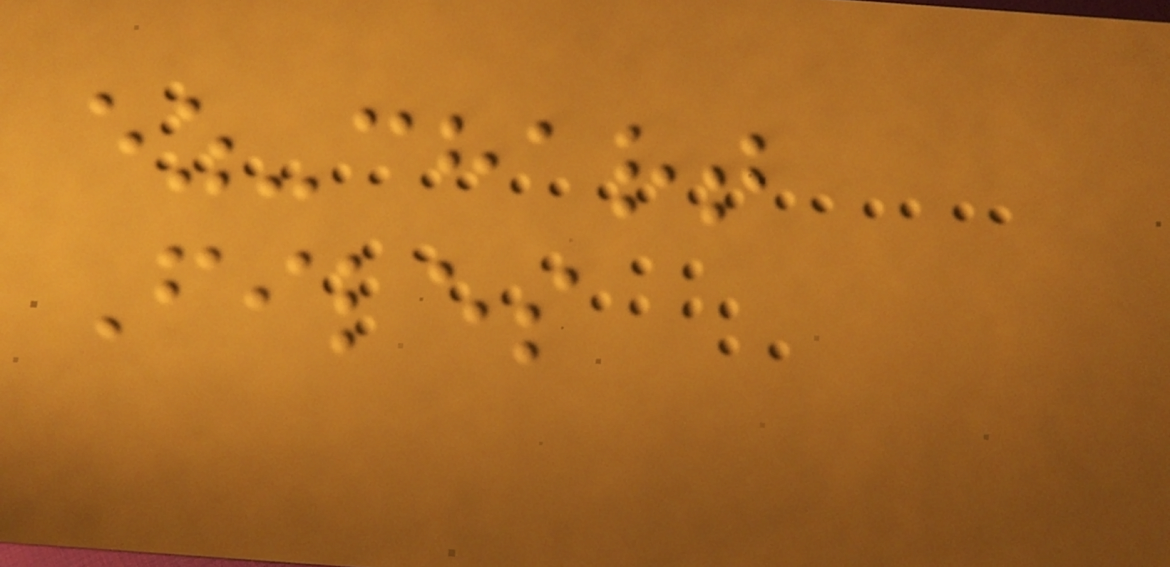ez-chart
Files
